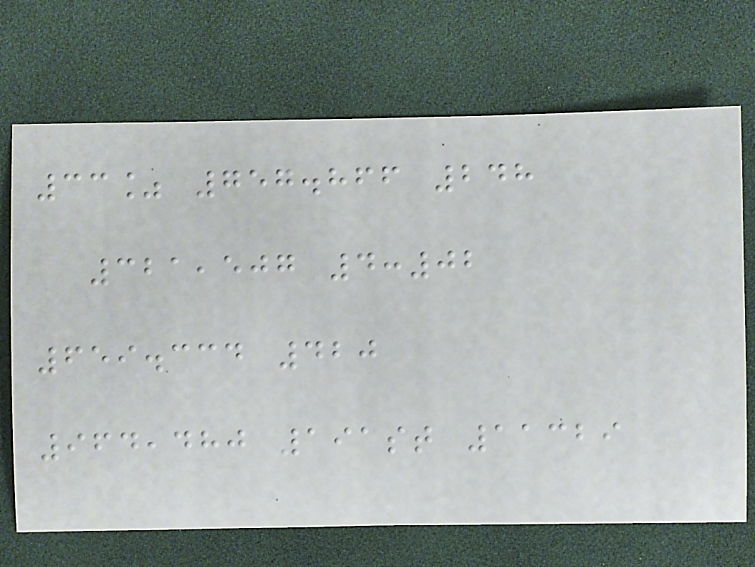33% 757.866 248
321,507 4:02
659.334 420
964,480 191st 11329
